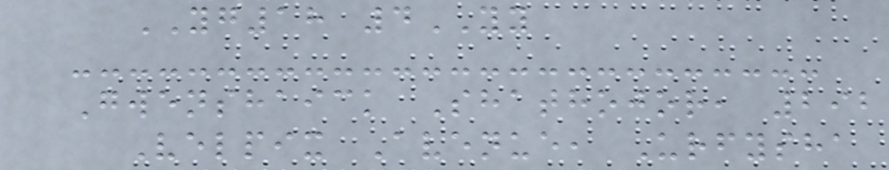YG18 4YY
Gwenshaick Shathojor, 292
Velpix Avenue, Urfysha
